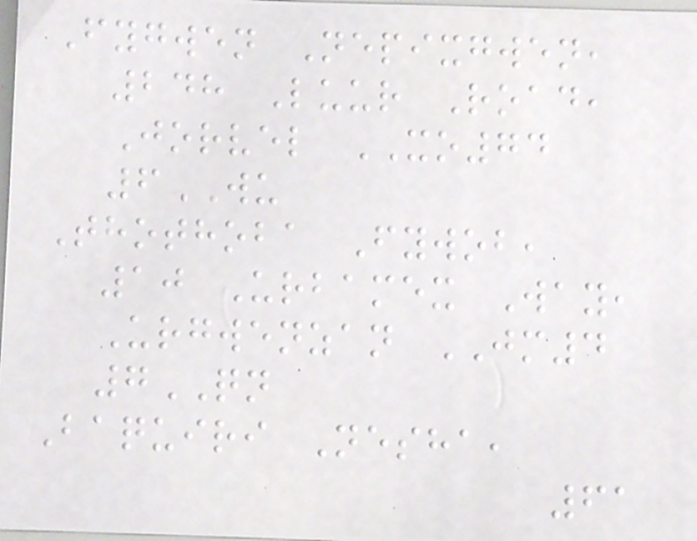Fygwen Nepixgwen,
248 Luur Road,
Jorvel XO74
6WU
Thothoba Fywob,
10 Urbamex Way,
Urgwenzan JM4
7QN
Baquiri Nesha,
61
